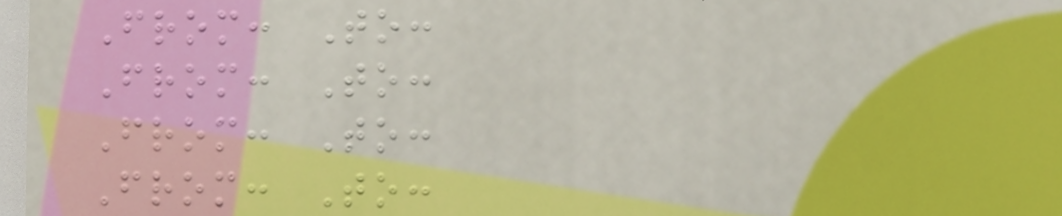From: To:
From: To:
From: To:
From: To:
